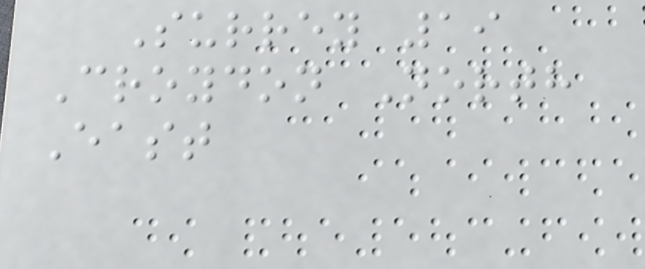Surrey 19
Croydon North
East
